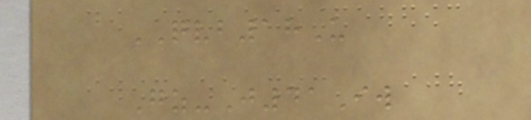QVB18U
Gz-J41Iw
